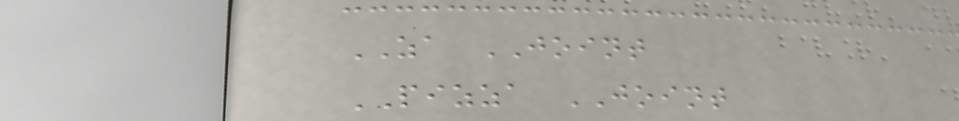ZA JOINT
PIZZA JOINT
